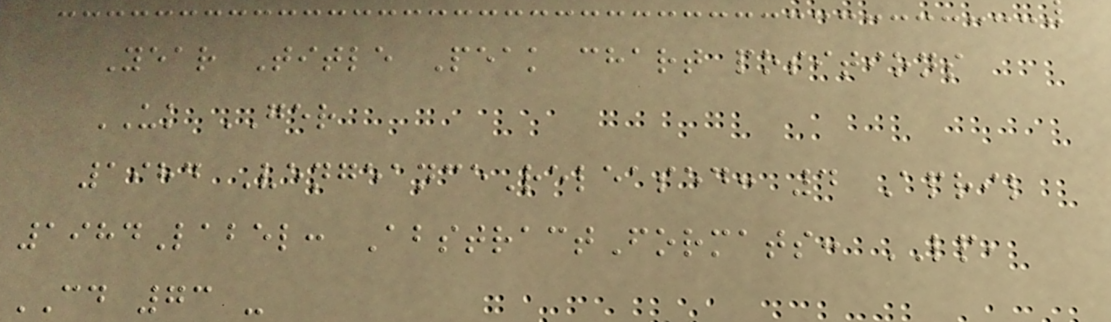Year Title Peak chart positions
UK GER
1984 VengeanceReleased: 4 April
1984Label: AbstractFormats: LP,
CD 73 -
